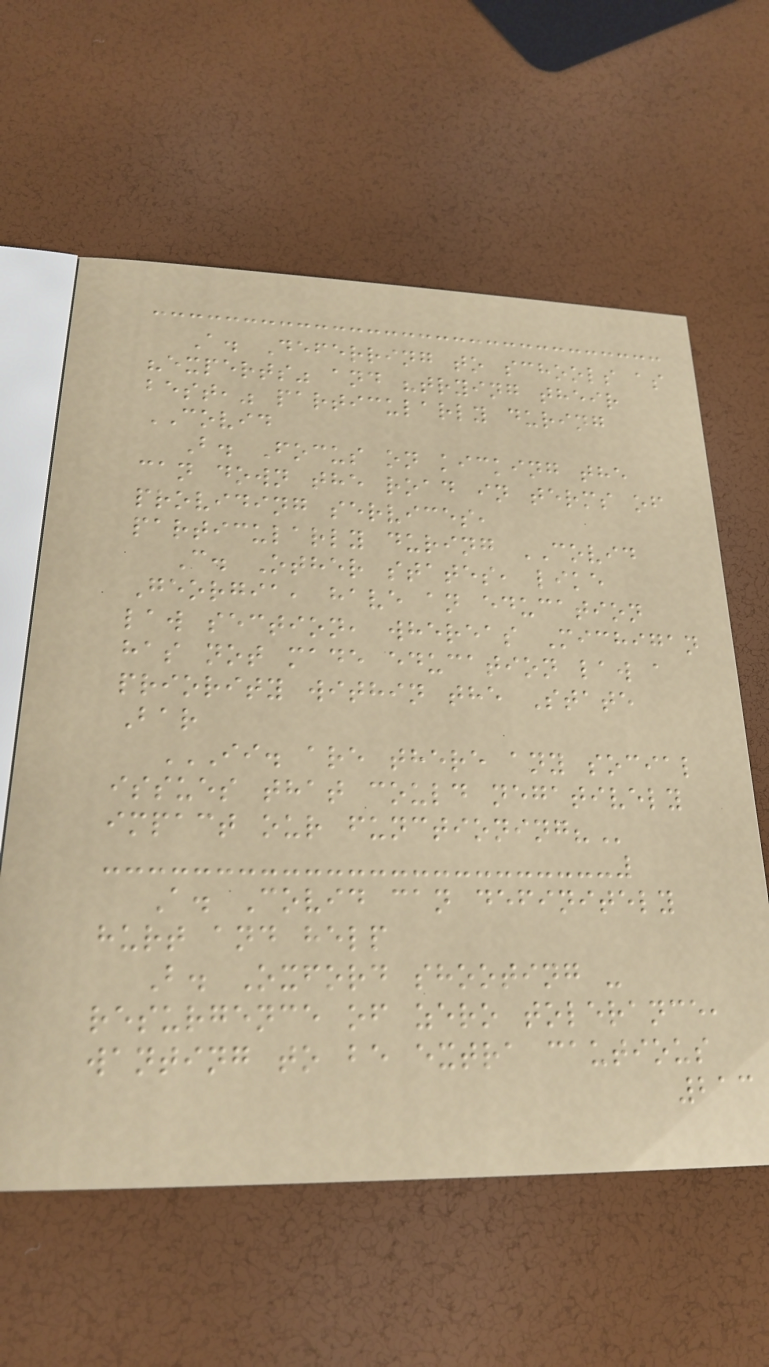A. Deferring to schools as
"experts" and "trying their
best," particularly during
COVID
B. Focus on kicking the
can down the road in terms of
providing services,
particularly during COVID
C. Other states, like
Georgia, have an education
law section, whereas Michigan
has not made education law a
priority within the State
Bar
II. ARE THERE ANY SOCIAL
ISSUES THAT COULD NEGATIVELY
IMPACT OUR FUNCTIONING?
A. Covid can definitely
hurt and help
B. Oxford shooting -
resurgence of zero tolerance,
wanting to be extra cautious
213
